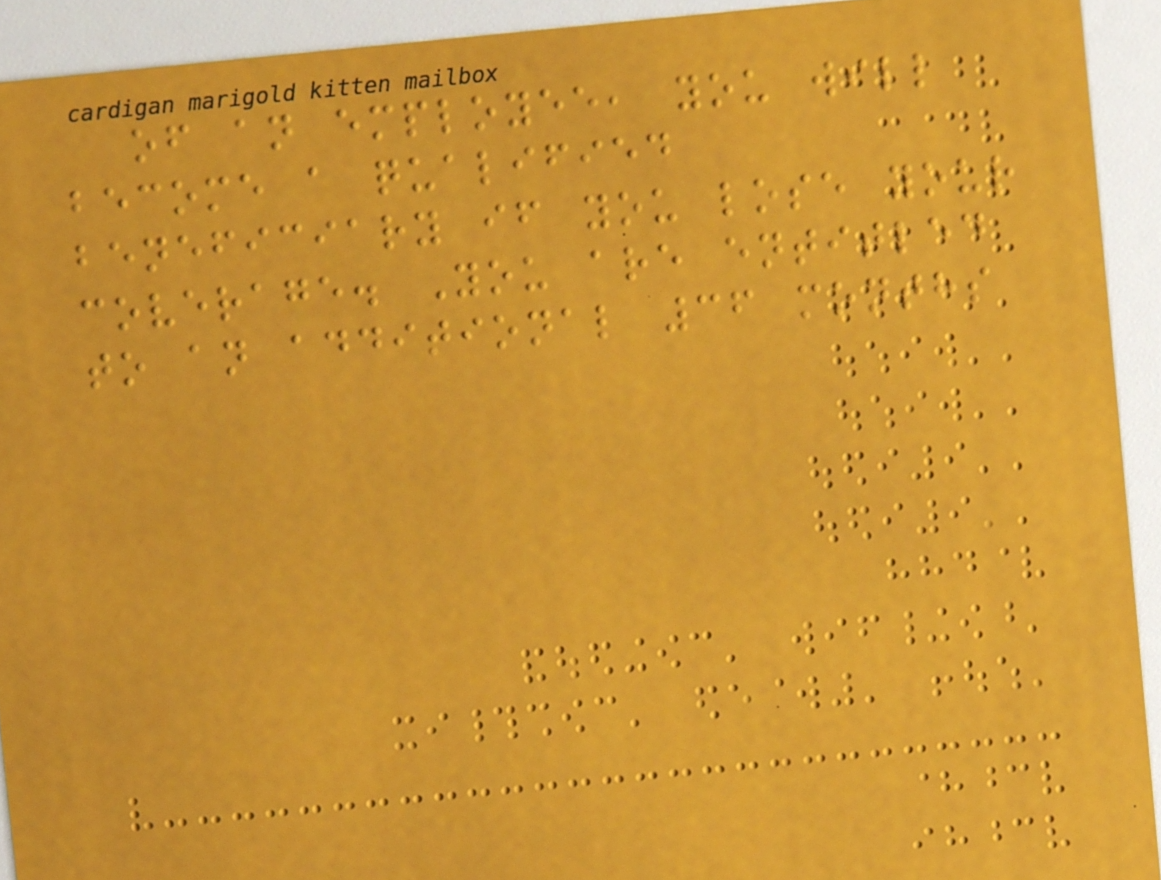of an employee, you will
become a qualified
beneficiary if you lose your
coverage. You are entitled
to an additional 36 months
